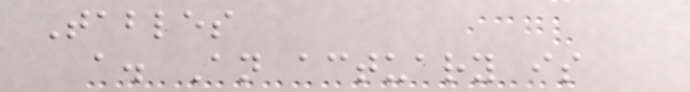Tables
a. An actuary is
